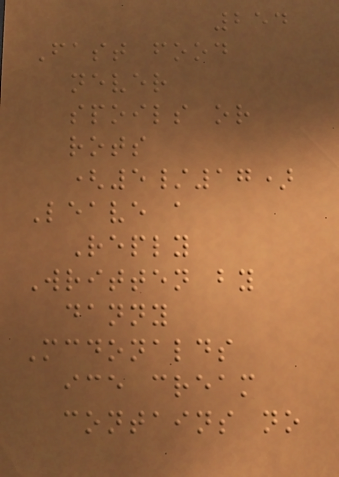254
Fast food
never
spoils or
rots
(5/17)
Leave a
Reply
Written by
danny
Mcdonalds
ice cream
contains no
